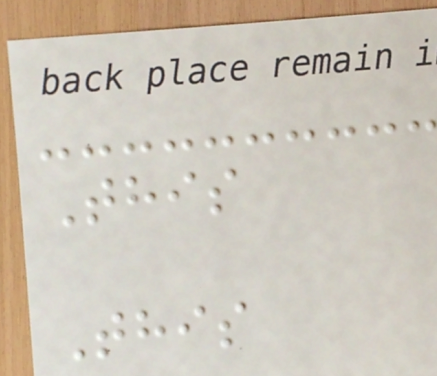This
This
